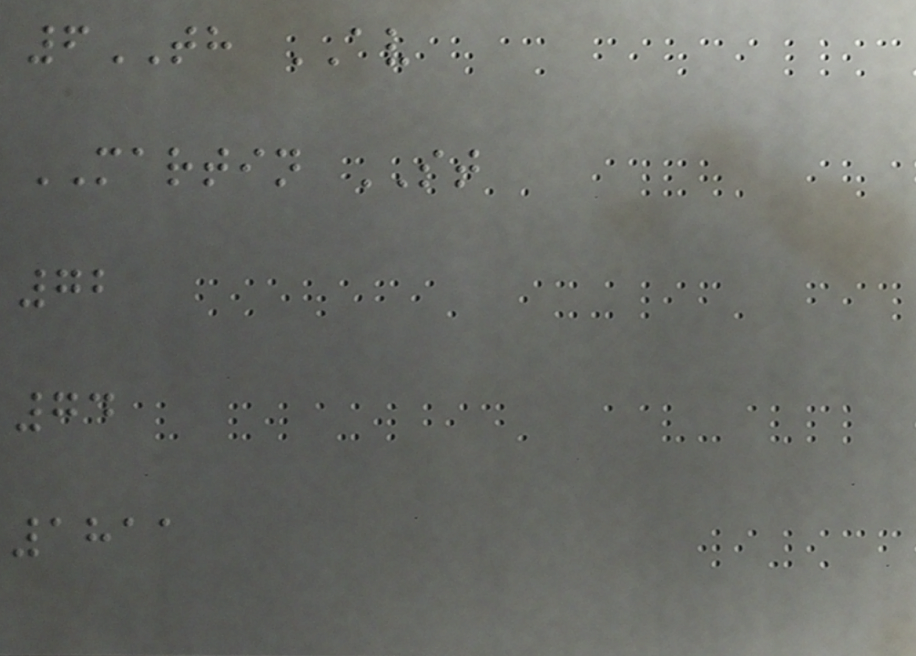6TH AV
MARTIN ST
72
74
1811
